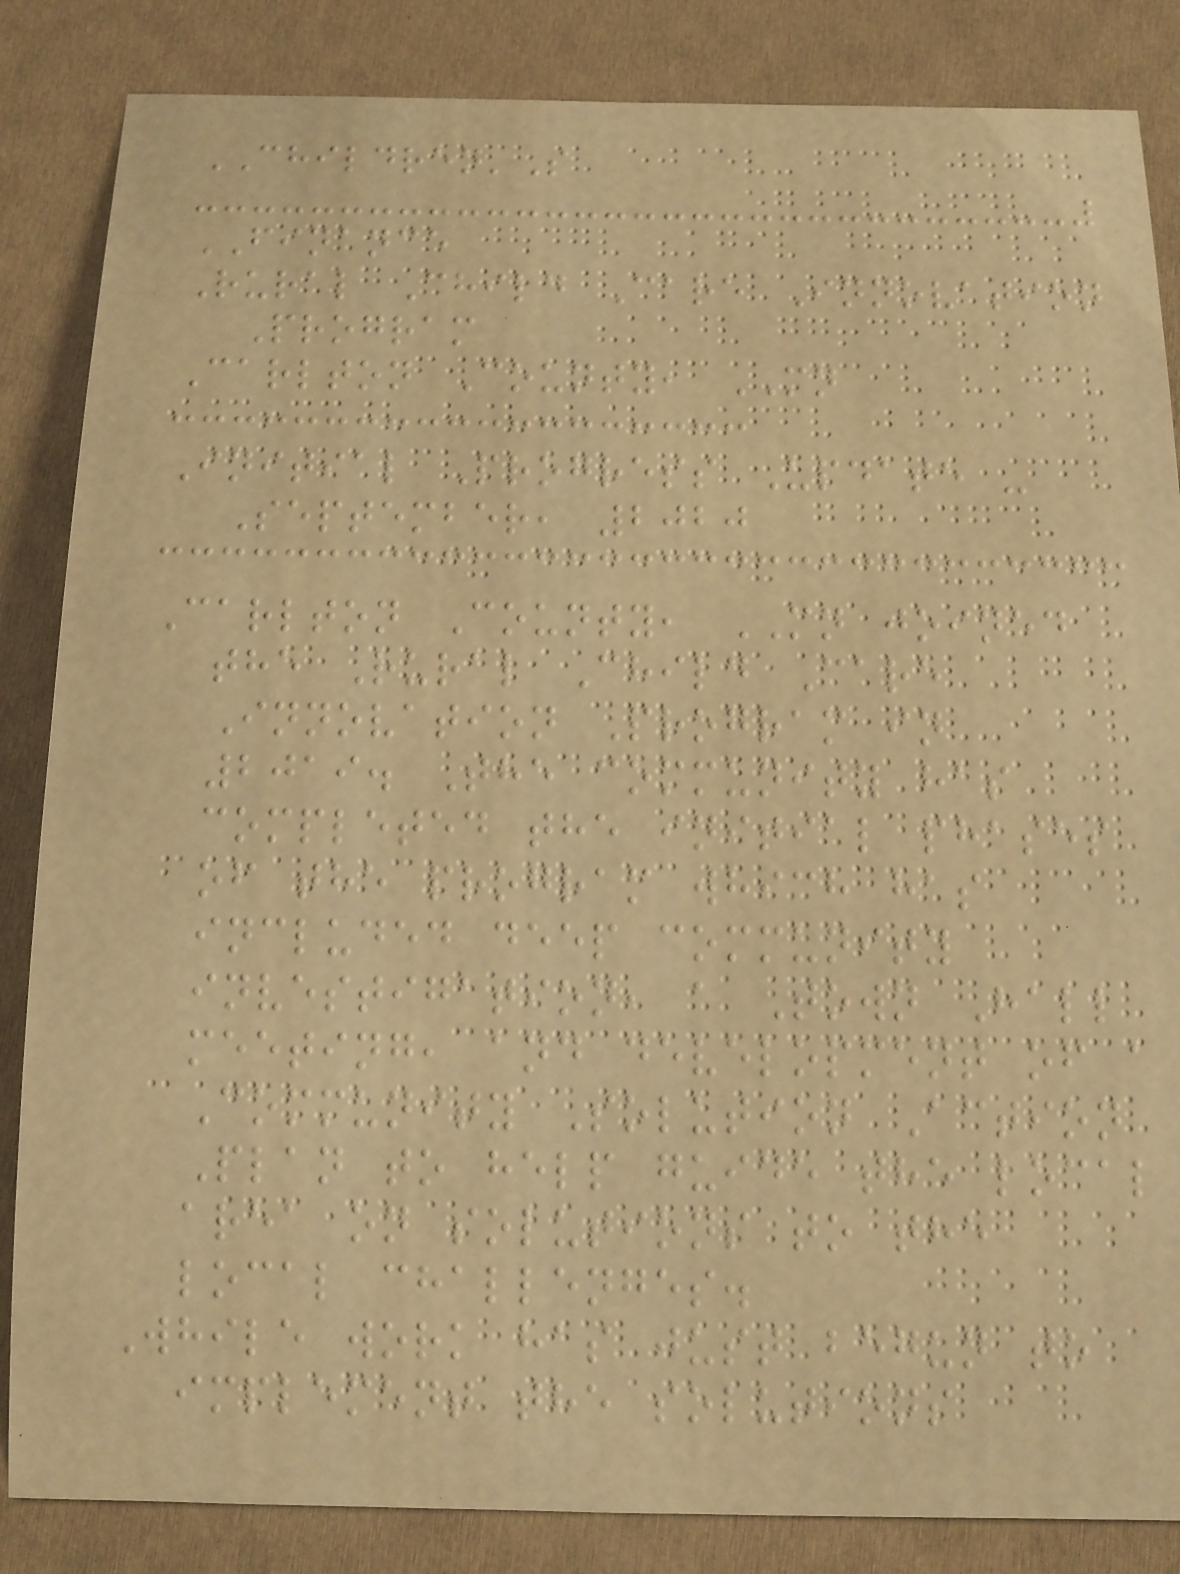CHILDREN'S
FINANCE
Rural Child Care Innovation
Program
Carlton County, MN
Initial Progress Update -
September, 2020
Carlton County, MN joined
the Rural Child Care
Innovation Program in
2019. The community has
completed the initial phases
of the program which has
included deep community
investigation, a Town Hall
meeting, and development of a
Community Solution Action
Plan to help guide the local
area on solutions to the
local challenges.
While work has just begun to
implement the solutions
